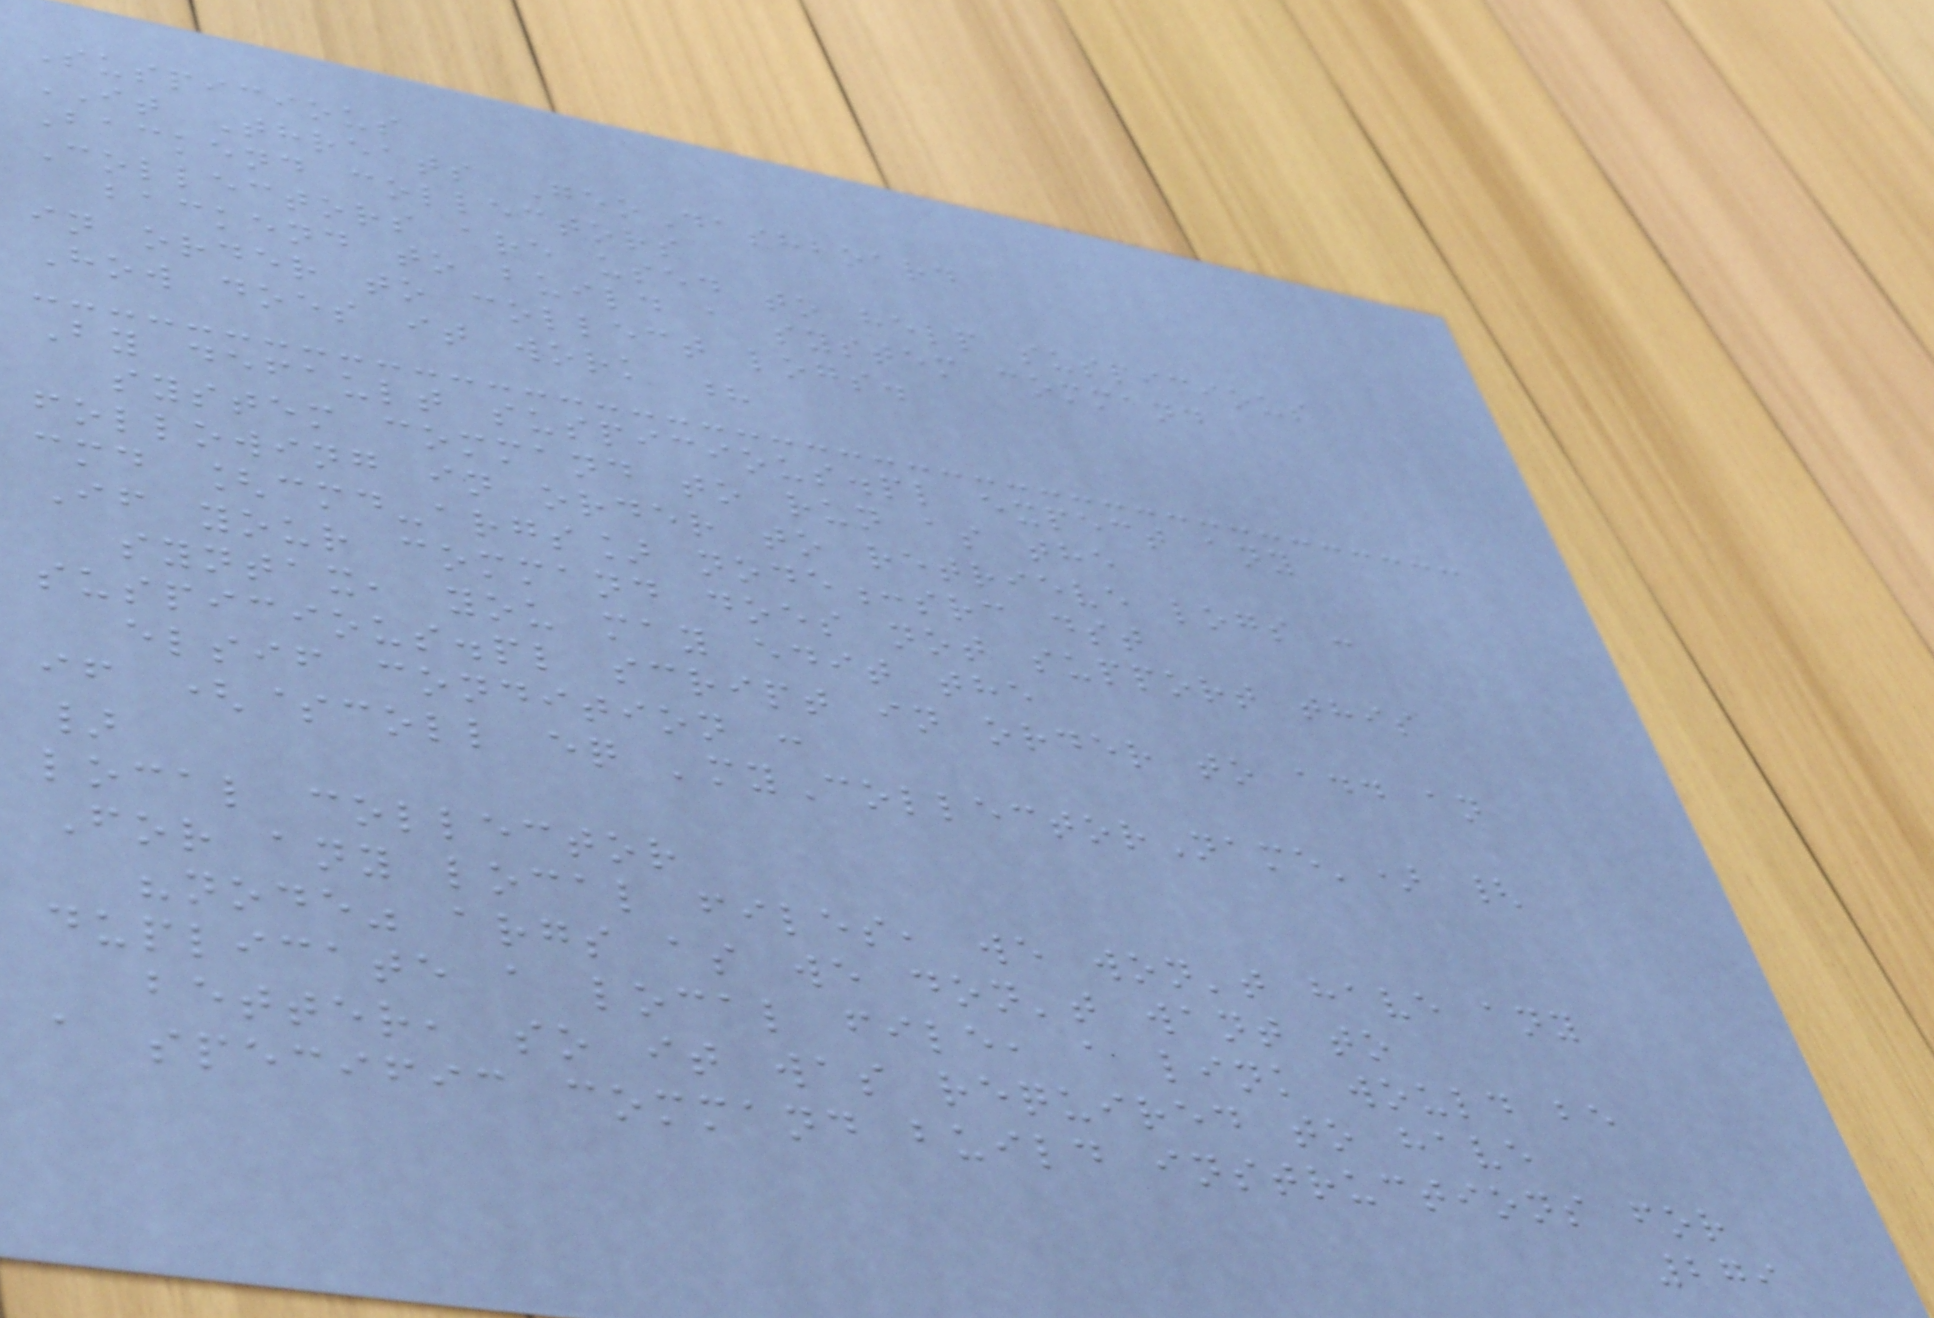Suspicious
IT Threats GeoDashboard
Backend collectors
Collectors are used to help suspicious
backend to build a system command
in order to collect logs.
How does it work ?
By default suspicious.pl expect any
system command to run as the
following in order to retrieve logs :
cmd [cmd-args] node:src dst
If your command does not support this
syntax, you may edit the
suspicious.pl script in order to add an
elsif condition :
if ($coll eq 'myCollectorName') {
}
local collector
For any local files, we won't have any
"node" args as we don't want to
duplicate a local file, a link would be
better, so it was required to have
a specific command build instructions for
279
